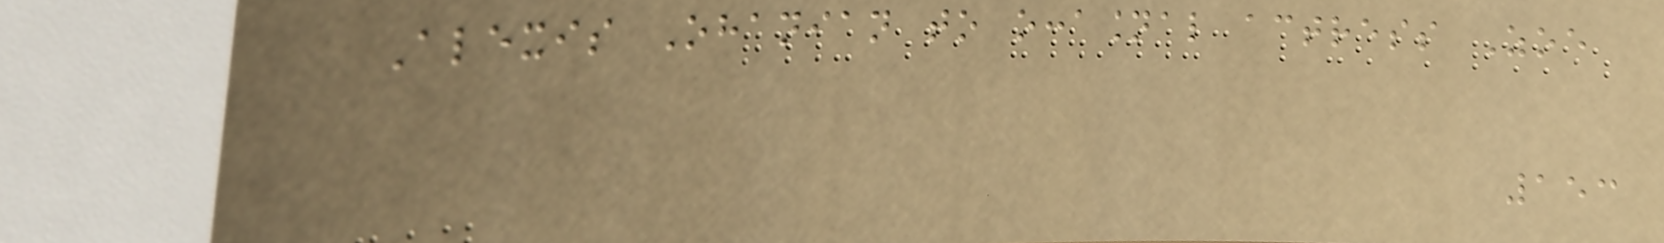Alexis Ohanian to occasional actress Zoe
153
